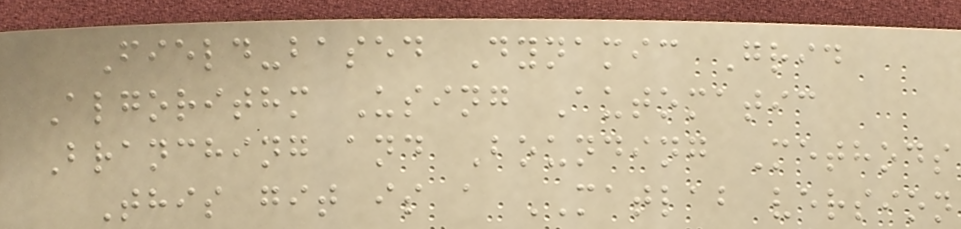Field-based Dynamic Grid
Algorithm Using Automatic
Branching and Bounding Methods
This git is a MATLAB version
